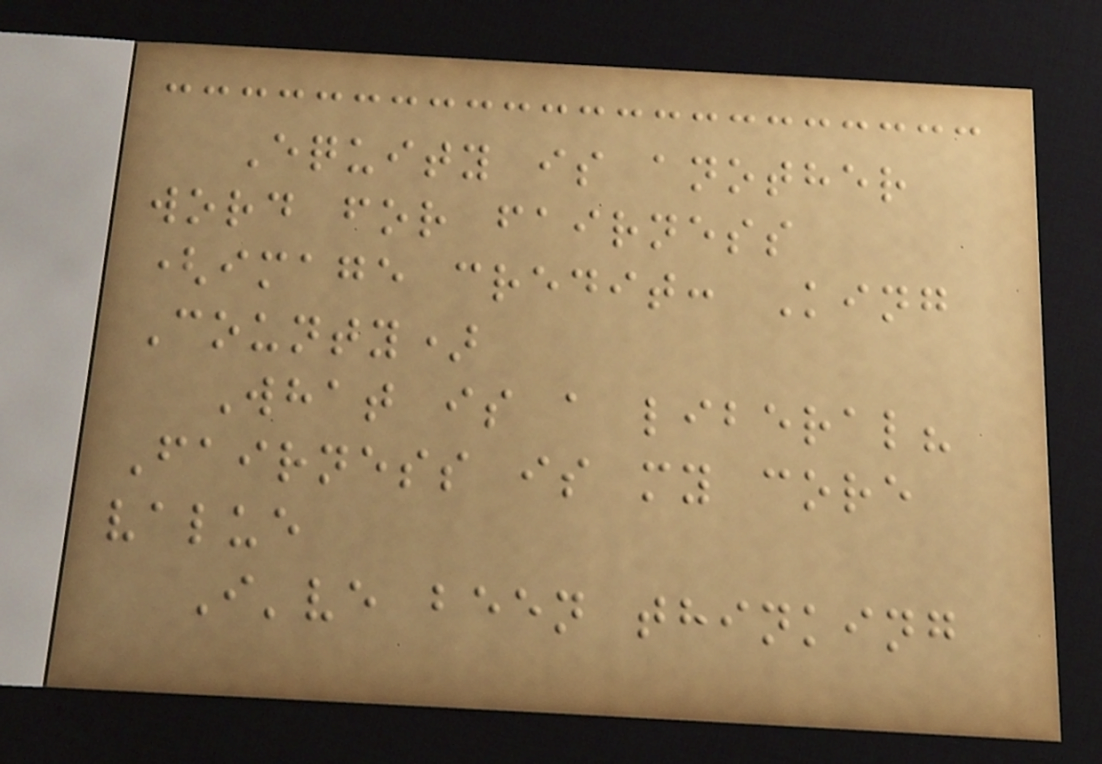Equity is another
word for fairness
(image credit: King
County)
What is a liberal?
Fairness is my core
value
I've been thinking
